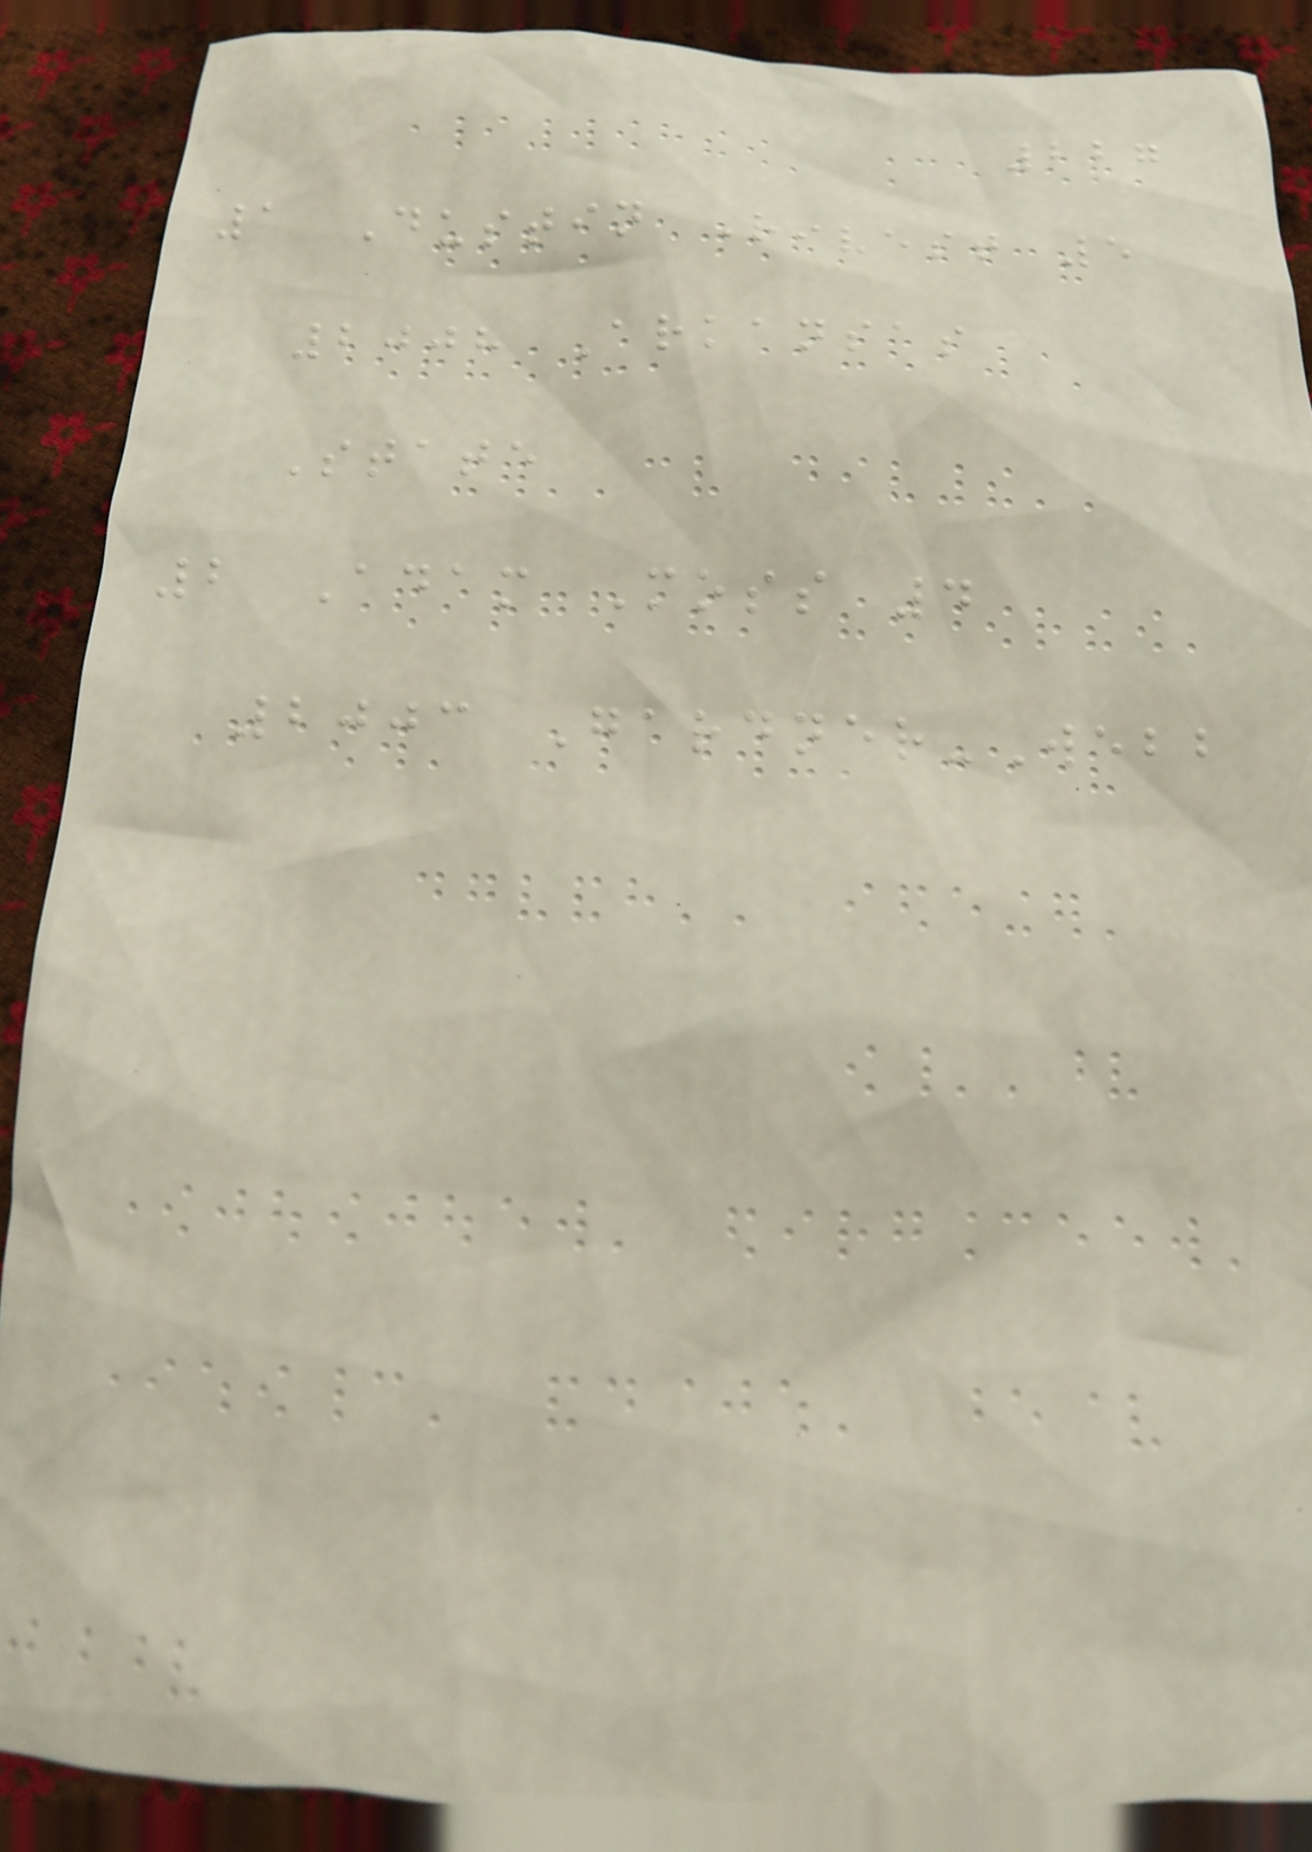227
1 Dustin Rivest 5
2008 Arkansas
State
2 Adam Moss 4
2003 Gardner-Webb
